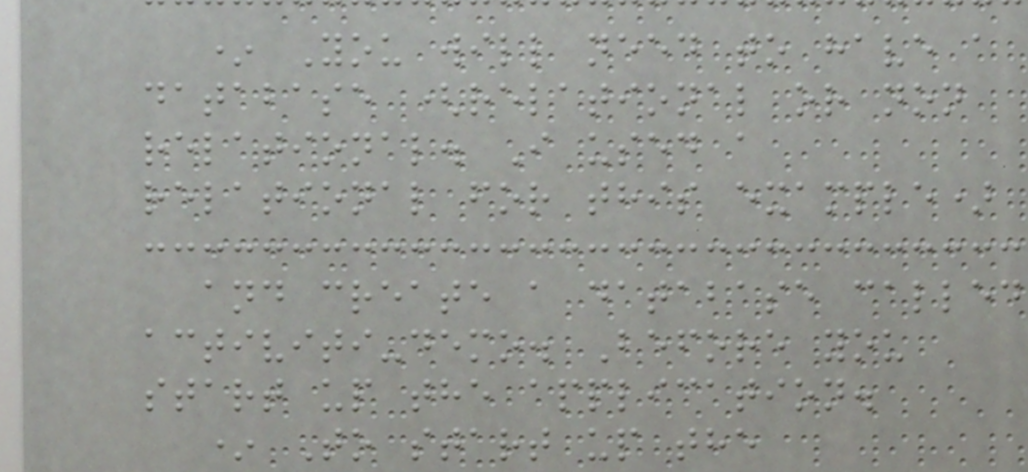* You will need to have a
database (relational or non
relational. I used a
relational for this example)
and create a database called
activiti-demo. Before you
start up the application.
* To start up the
